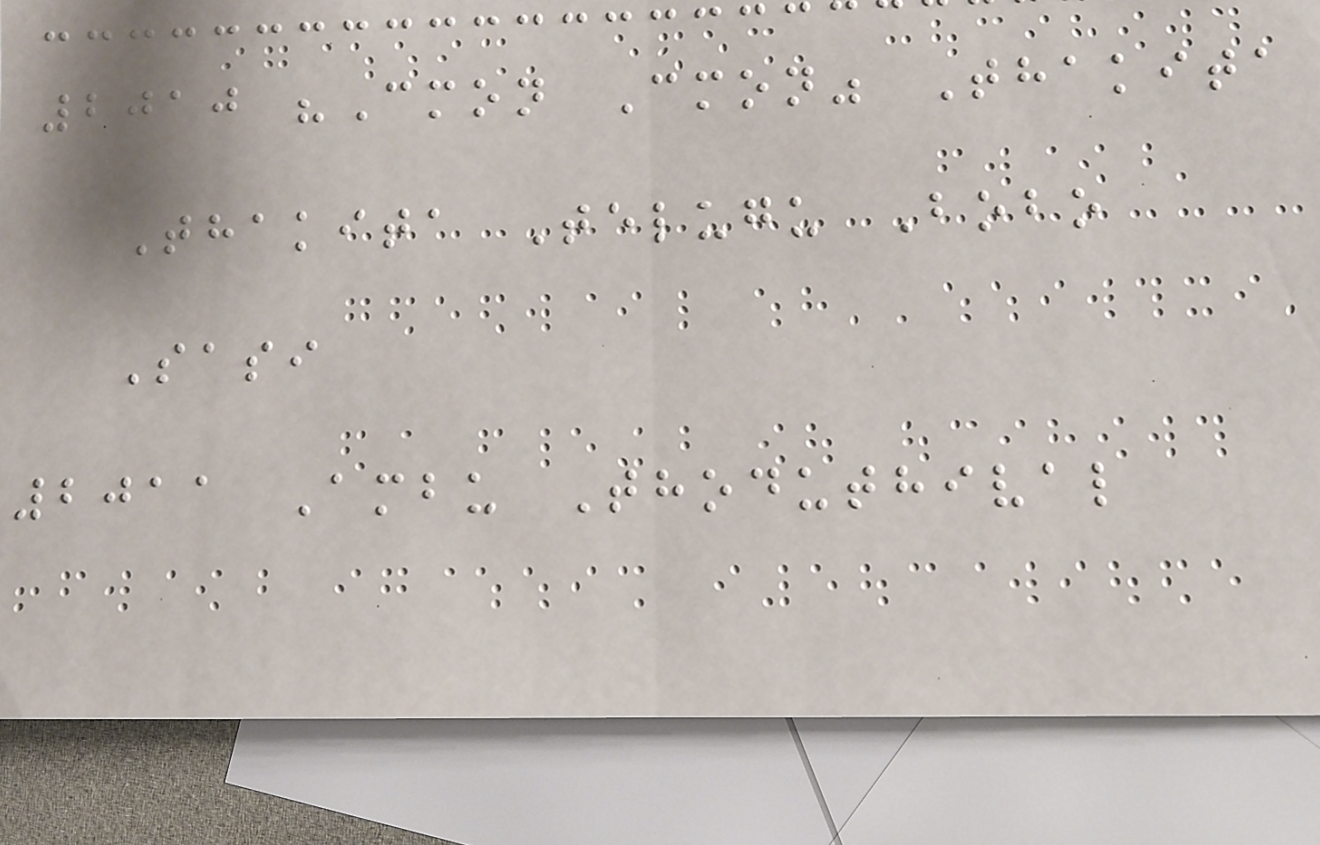2010 "Cmon Cmon" Thakita
Thakita Telugu Bobo
Sasi
2011 Ambu Thoduthival
